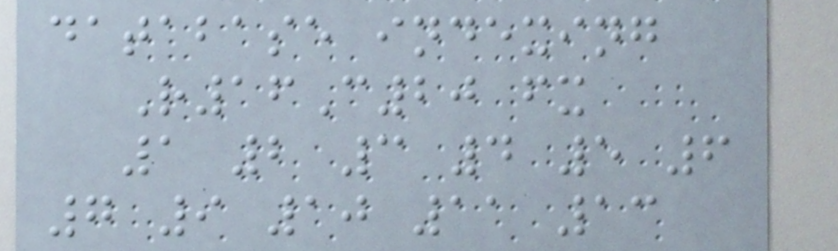database indexing
R16C20 fx
1 2 3 4 5 6
7 9 10 11 13
